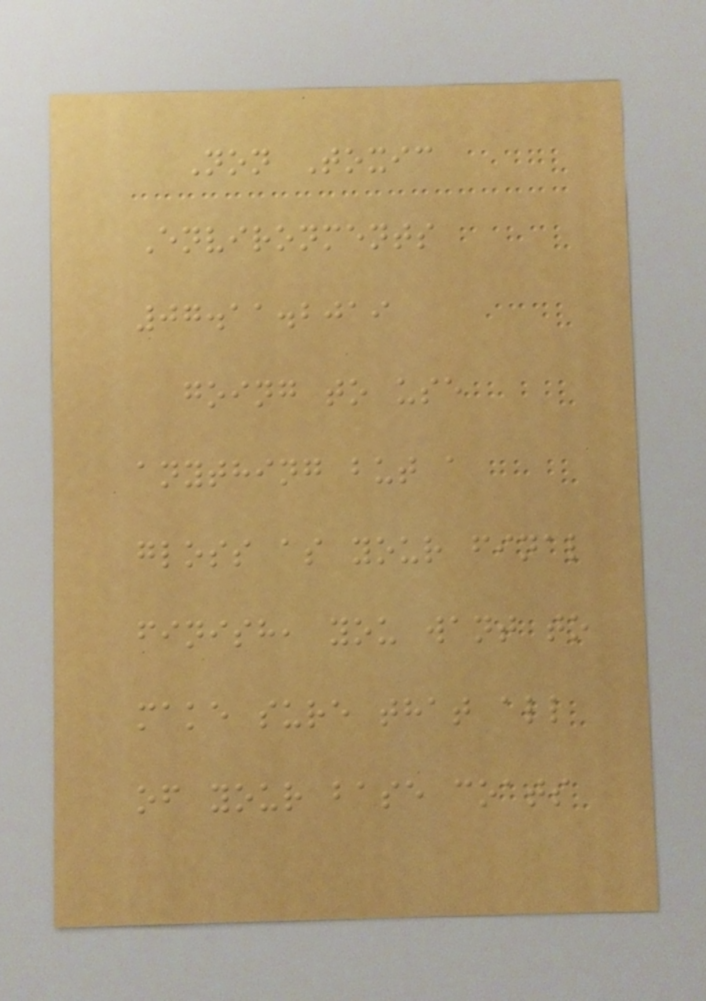Non Toxic
Environments
07.11.2019
going to use
anything but a
gloss as your final
finish, you want to
make sure that all
of your base coats
